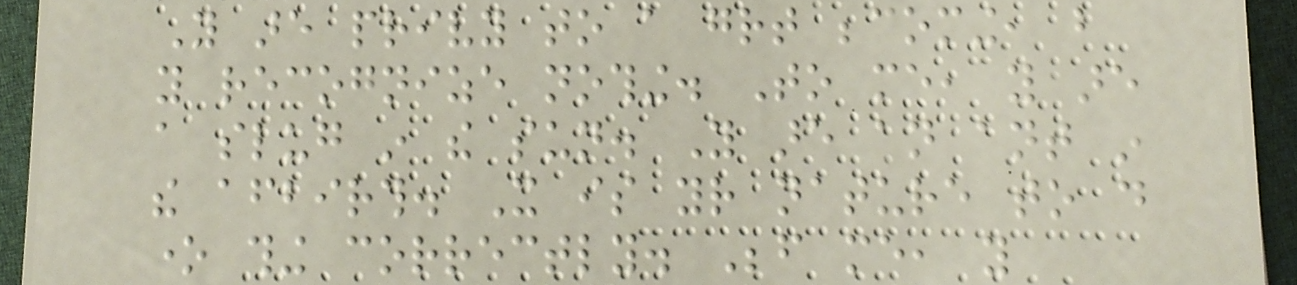You are privy to a great becoming, but
you recognize nothing. To me, you are
a slug in the sun. You are an ant in
the afterbirth. It is your nature to do
one thing correctly. Before me, you
